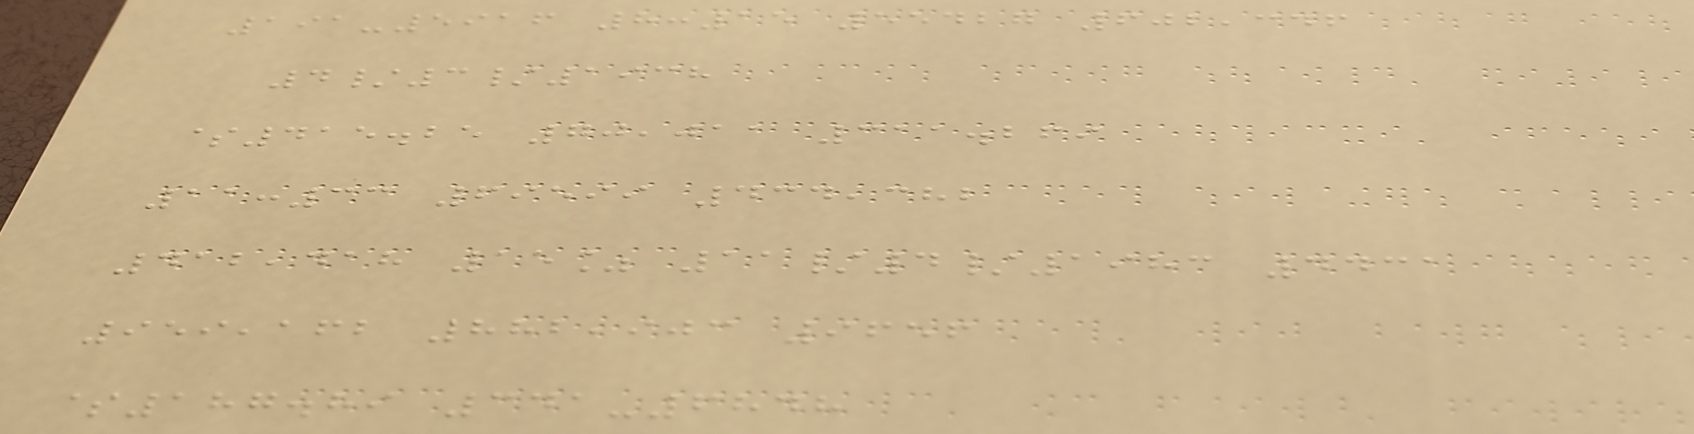191-5916 8:15 55427 602,346
4/3/1938
$415.25 70,011 311.269
11:33 69599 434,382
412,418 15% 11/4/1983 4431
959,162 882,903 9656
$187.89 341-6848
